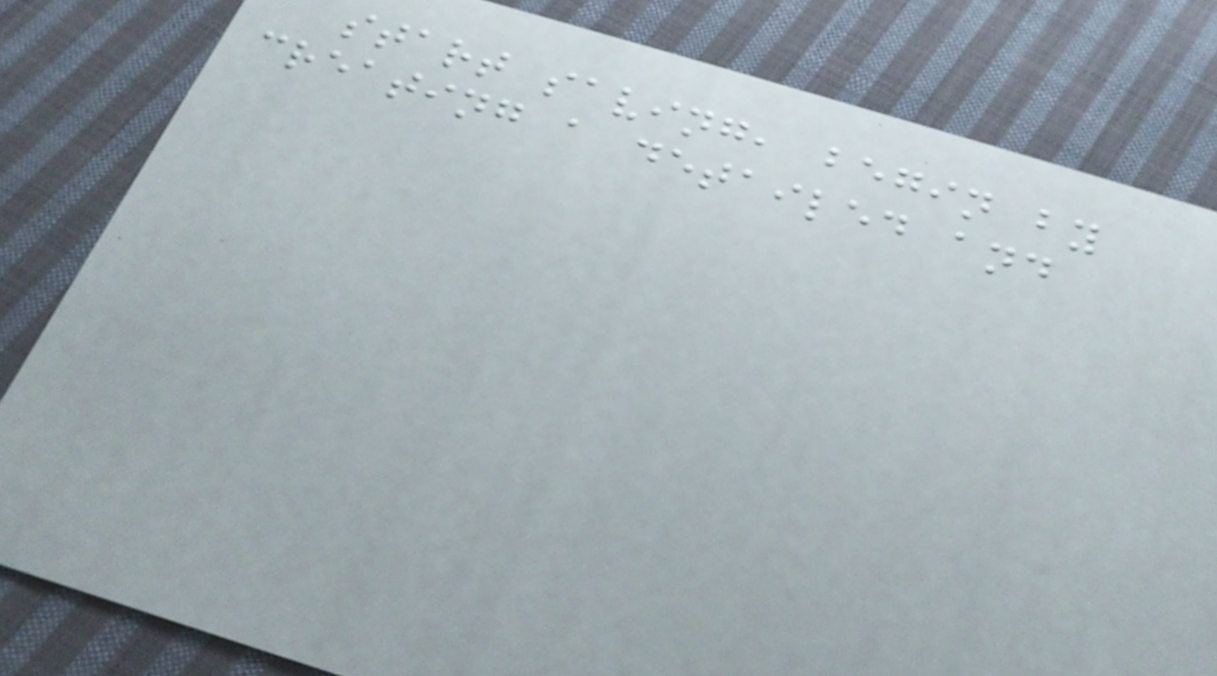start saving, begin by
creating a detailed and
